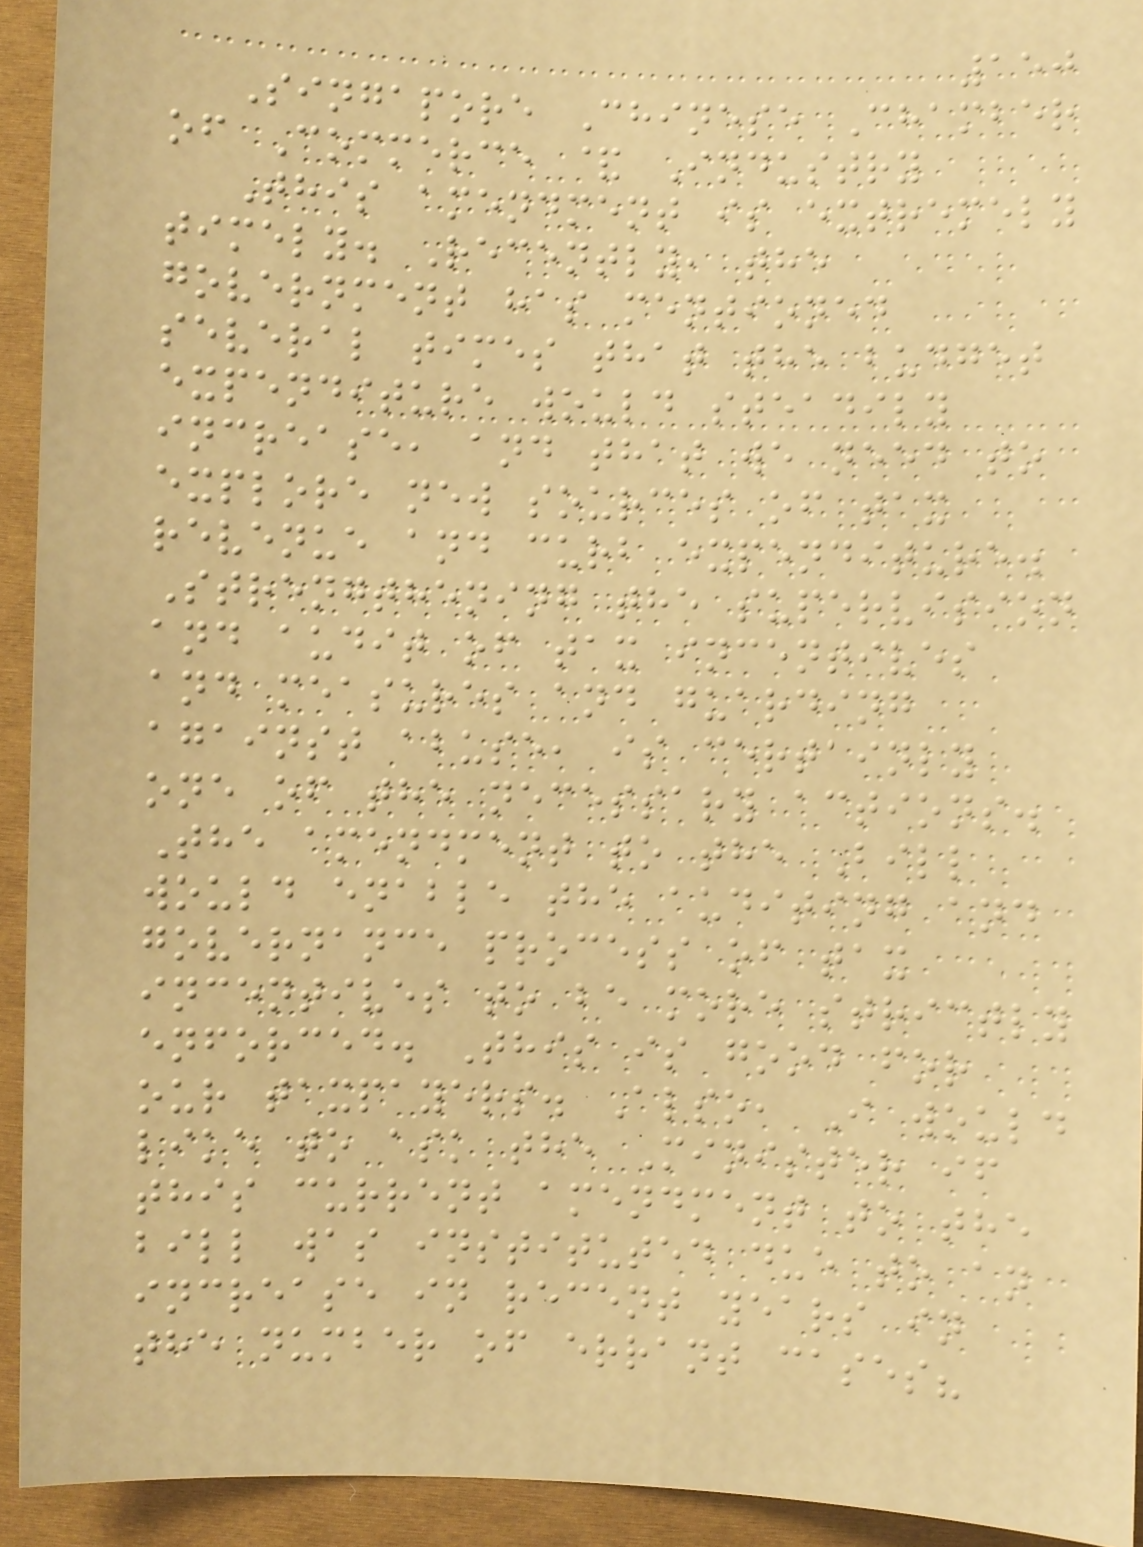150
Singapore Chinese Chamber
of Commerce & Industry
This amendment is extremely
timely. Recently, the
government has mentioned
several times that the budget
expenditure would steadily
increase, and that we need to
explore new sources of tax
revenue and curb expenditure.
Strengthening the supervision
and audit of tax incentives
and measures and guarding
against abuse, is certainly
one of the necessary actions.
The amendment to the Bill
would enable the auditing and
governance process of tax
incentives to be more strictly
enforced. This is good for
our taxpayers. Also, I would
like to ask the Minister if
this current amendment to the
bill was instituted due to an
increase in recent years in
the number of errant cases?
